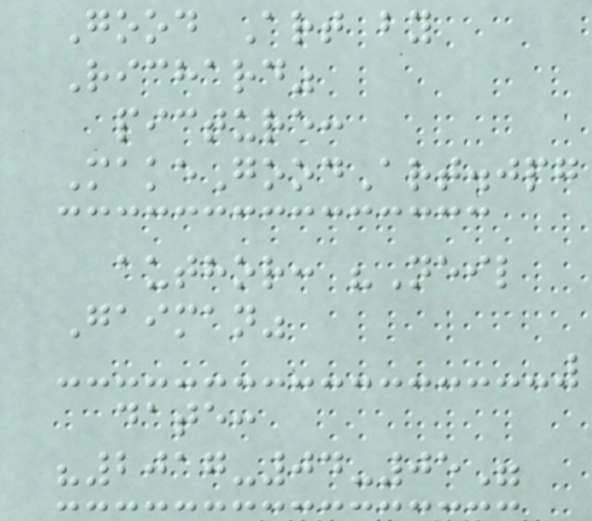Good Art by
Richard"
picture:
MakeGoodArt.jpg
author: "Neil
Gaiman"
date:
"2017-04-05"
